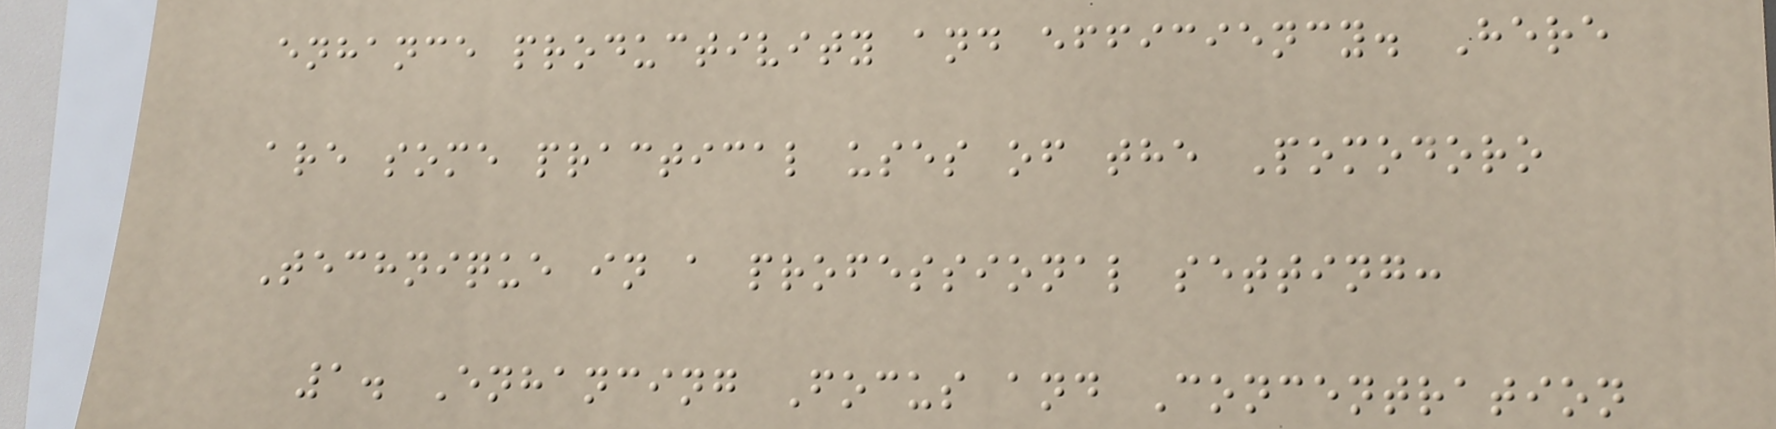enhance productivity and efficiency. Here
are some practical uses of the Pomodoro
Technique in a professional setting:
1. Enhancing Focus and Concentration
